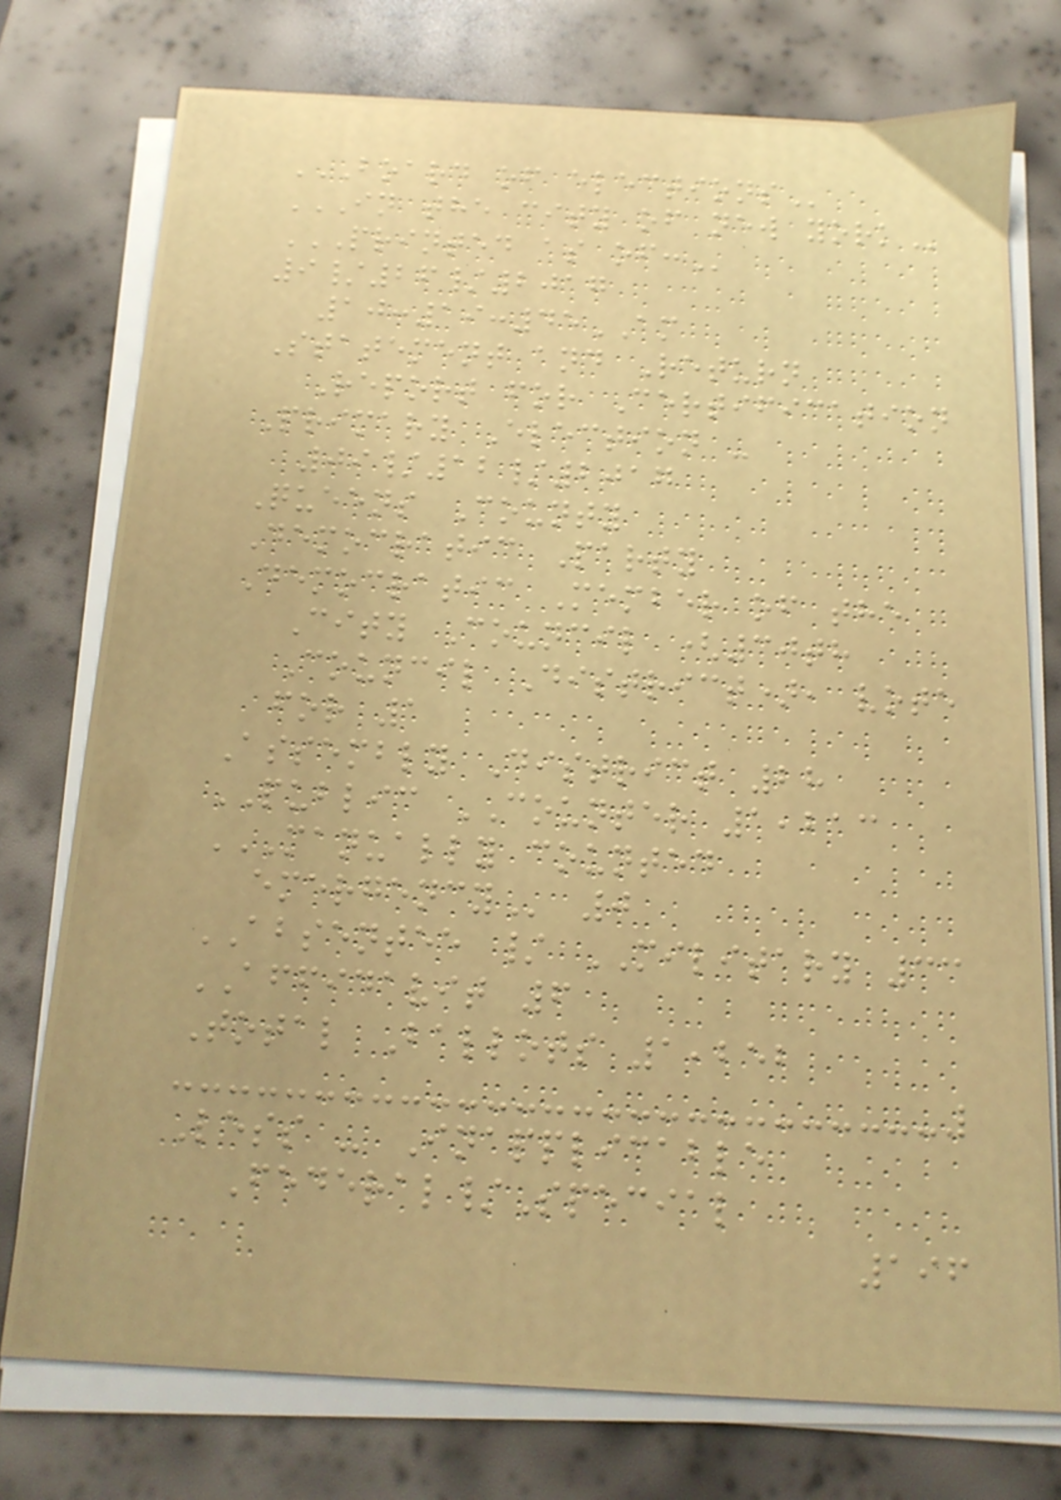BOARD OF ELECTIONS
IN THE CITY OF NEW YORK
PRINTED AS OF:
9/26/2017
10:19:45AM
Statement and Return
Report for Certification
Primary Election -
09/12/2017
Queens County
Democratic Party
Democratic Member of the
City Council (30th
Council District), vote
for 1
Assembly District 28
PUBLIC COUNTER 1,213
MANUALLY COUNTED
EMERGENCY 0
ABSENTEE / MILITARY 33
AFFIDAVIT 6
Total Ballots 1,252
Less - Inapplicable
Federal/Special
196
